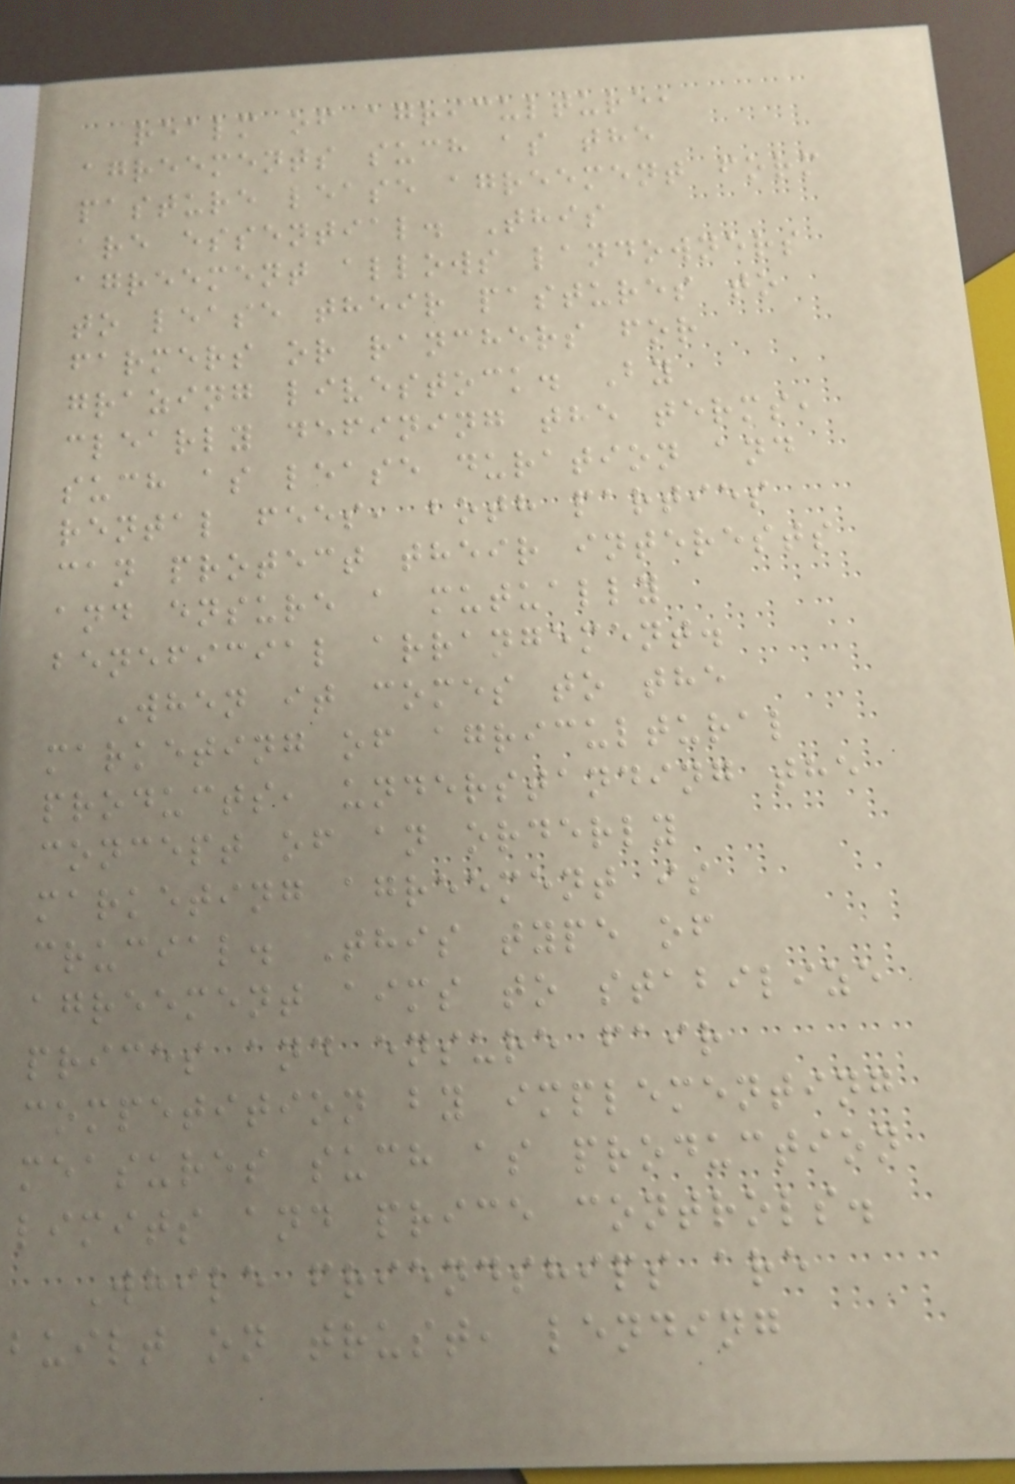realm of agriculture,
agreements such as the
pasture lease agreement form
are essential. This
agreement allows landowners
to lease their pastures to
farmers or ranchers for
grazing livestock. By
clearly defining the terms,
such as lease duration and
rental fees, both parties
can protect their interests
and ensure a mutually
beneficial arrangement.
When it comes to the
marketing of agricultural
products, understanding the
concept of an orderly
marketing agreement is
crucial. This type of
agreement aims to stabilize
prices and ensure fair
competition by implementing
measures such as production
limits and price controls.
While friendships are
built on trust, lending
